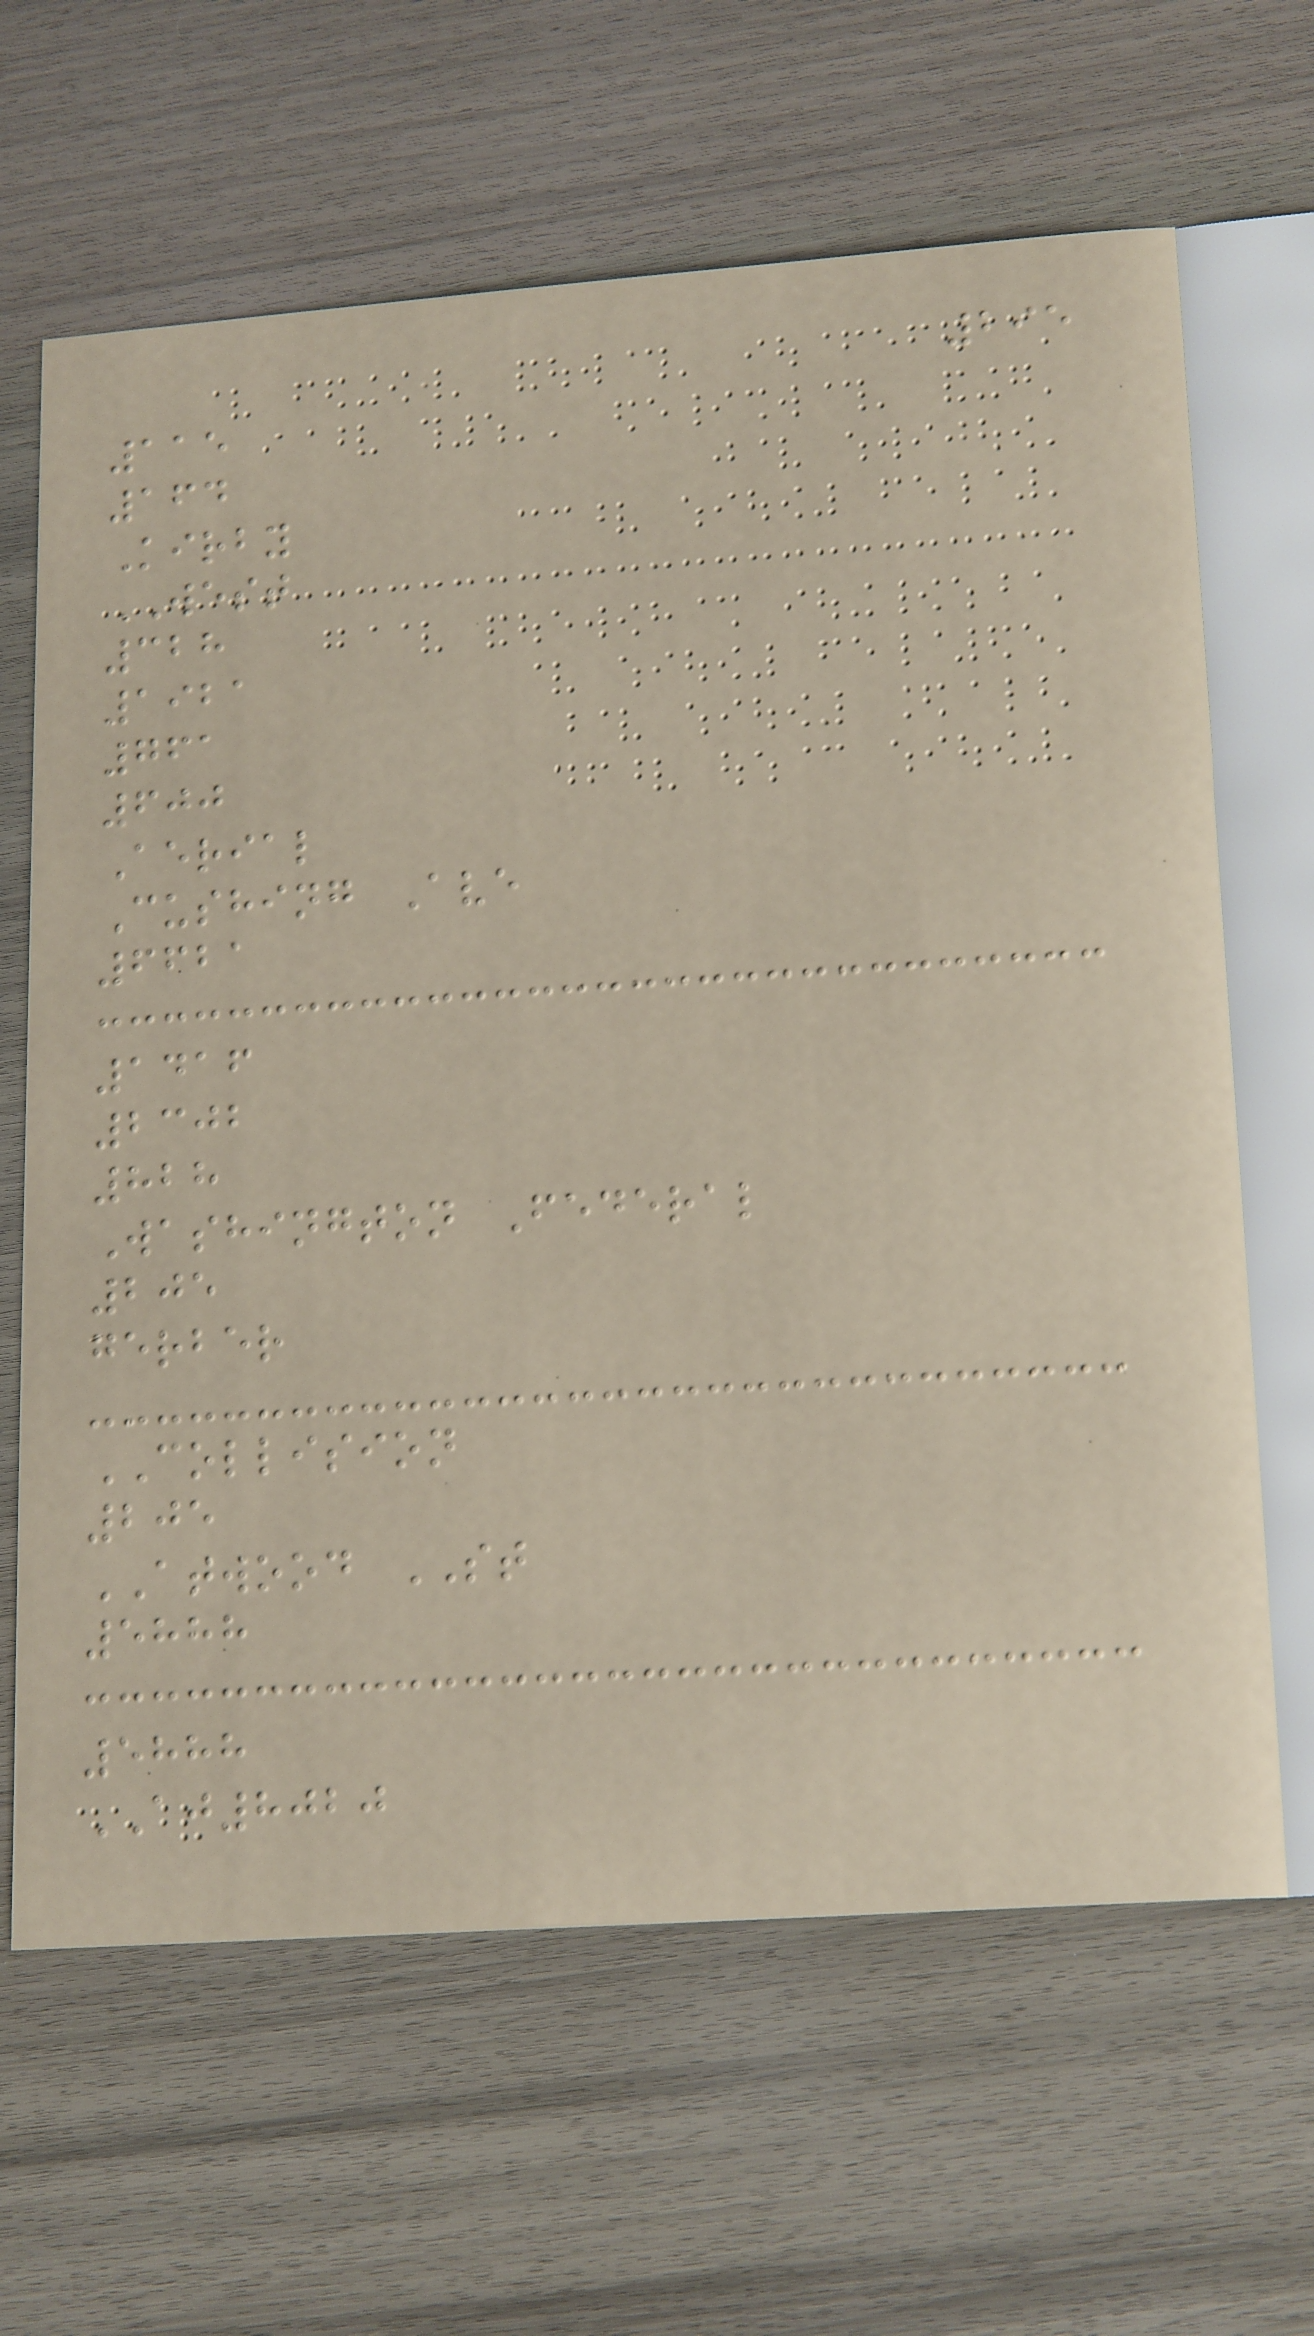295
115
164
Kirby
WEST
328
1921
761
600
Aerial
Cushing Ave
6621
1416
2302
828
Washington Federal
205
gerber
COLLISION
205
ATWOOD ST
5888
5888
AJ8020
